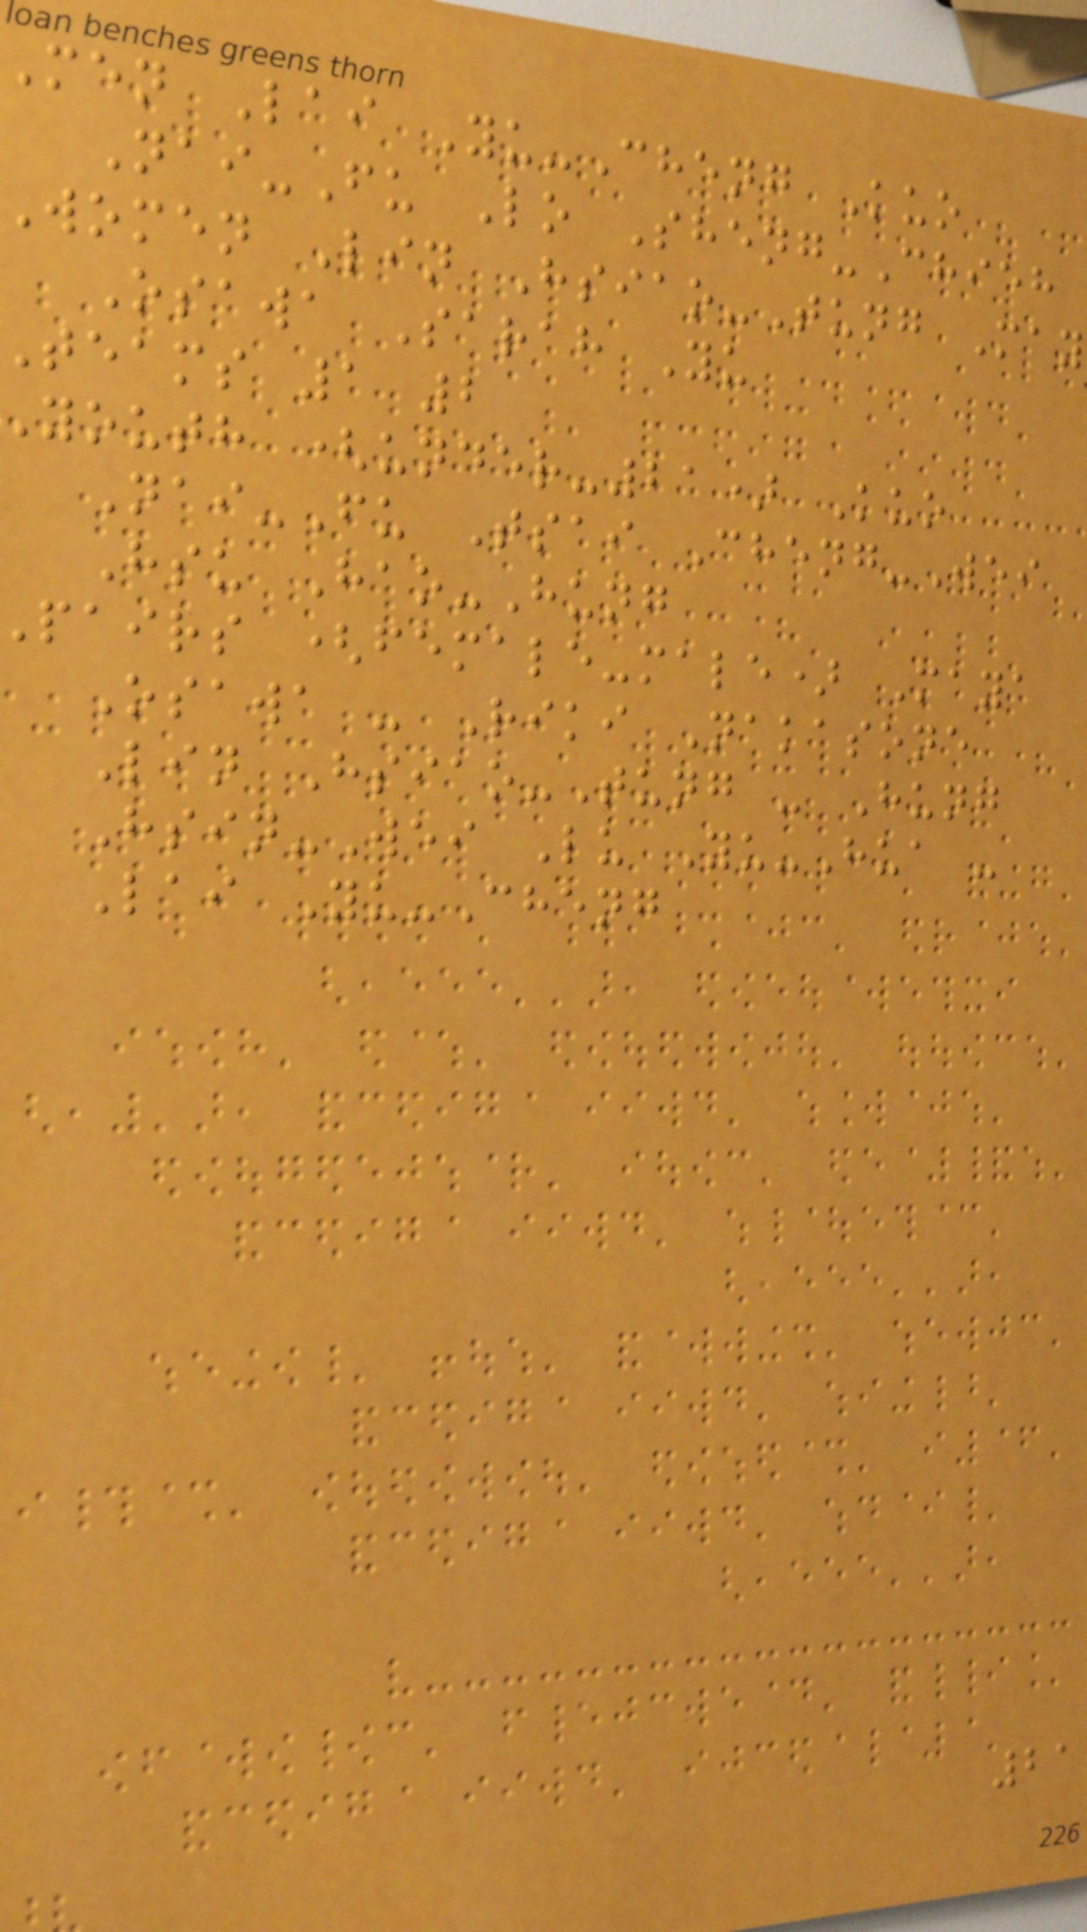men Lai Yu-Cheng Kuo
Nai-Fu Lo Sheng-Chieh
women Lin Hsiao-Tung May
Osawa Sarah Yu
teams 1 2
youth (under-21) Kuo
Nai-Fu Tsai Cheng-Wei
Hsu Hao-Hung
pairs (female-male) Maya
Osawa - Riki Nakasone
Lin Hsiao-Tung - Hung
Hsin-Wei Lu Yu-Hua -
Lai Yu-Cheng
21
